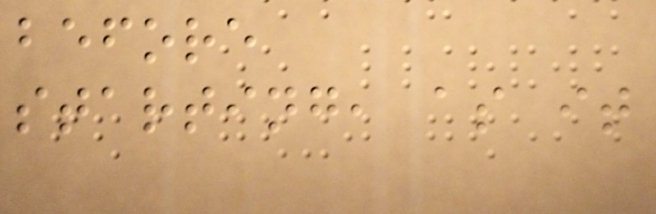before
starting, as it
